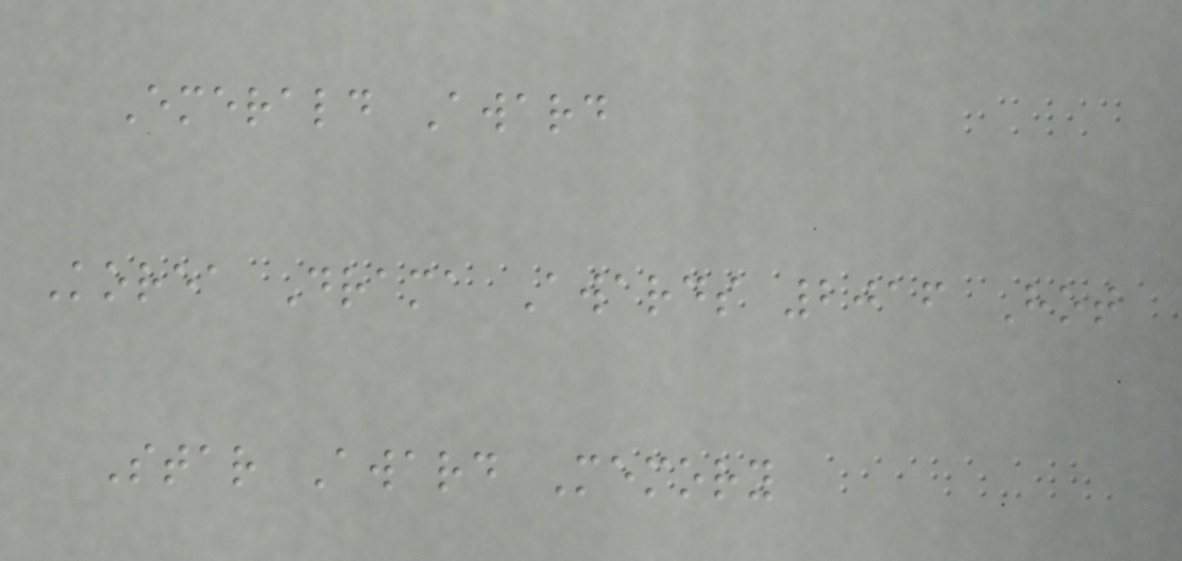Emerald Award
Korea Drama Awards 2016 Hot
Star Award Memory
